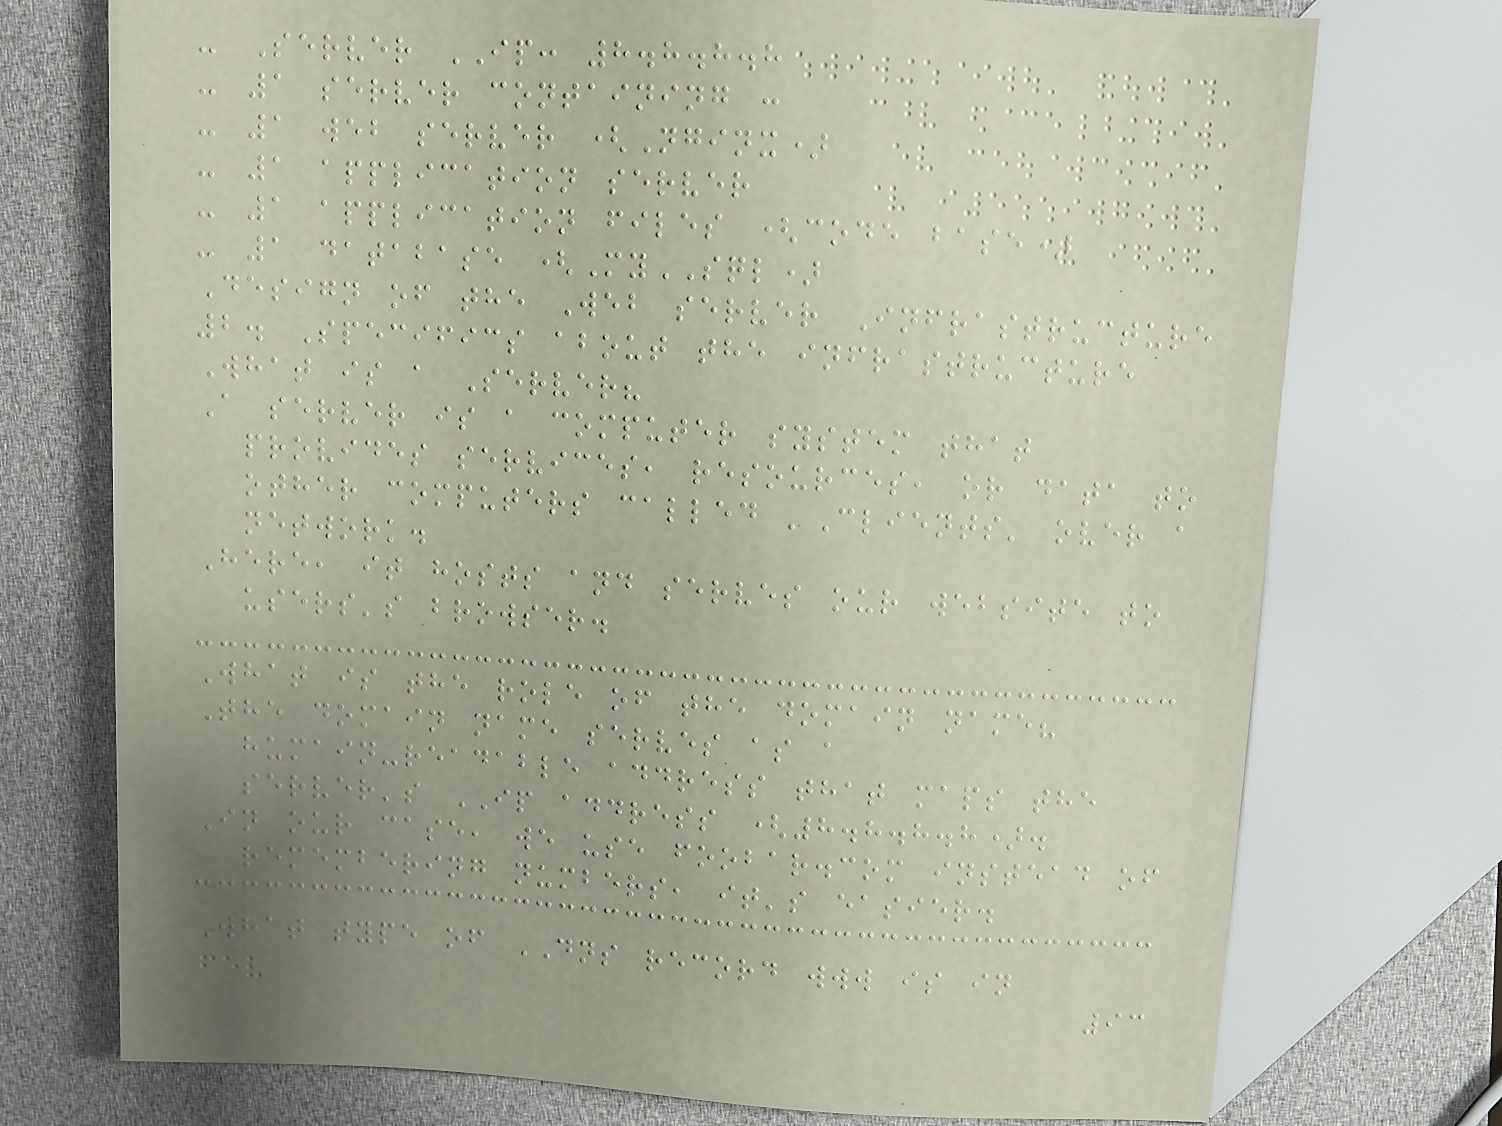- Server IP: 8.8.8.8
- 1 server containing :
- 1 web server (Nginx)
- 1 application server
- 1 application files (code base)
- 1 database (MySQL)
Design of the Web server Infrastructure
2. Specifics about the infrastructure
What is a Server?
A server is a computer system that
provides services, resources, or data to
other computers called 'Clients' over a
network.
Here, it hosts and serves our website to
users's browser.
What is the role of the domain name?
The domain name serves as a
humain-readable address that maps the
server's IP address (8.8.8.8).
In our case, we use foobar.com instead of
remembering numbers, it's easier.
What type of DNS record www is in
93
